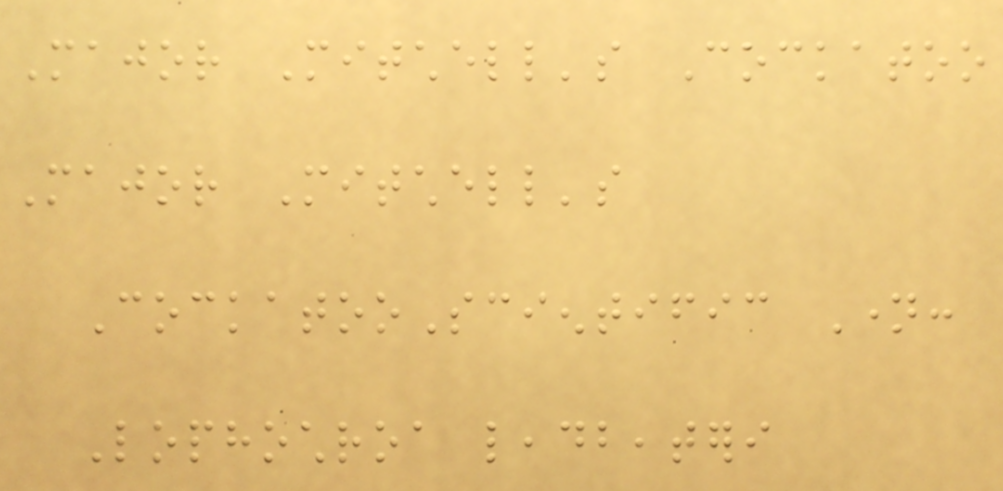Major Mitchell's Cockatoo
Major Mitchell's
CockatooScientific Name:
Lophochroa leadbeateri
